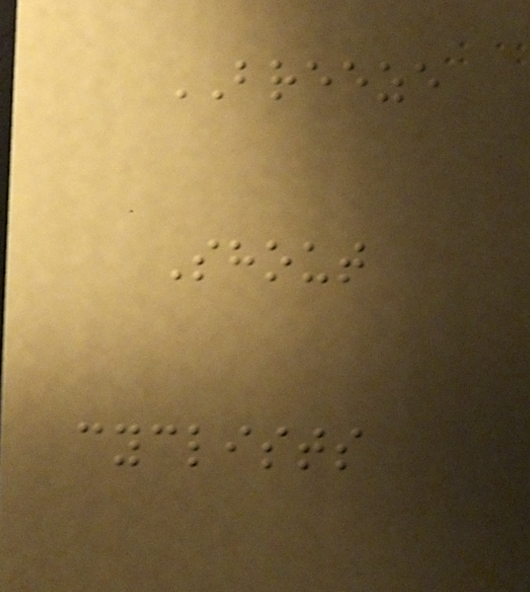BREEZE
Shout
cyclists
